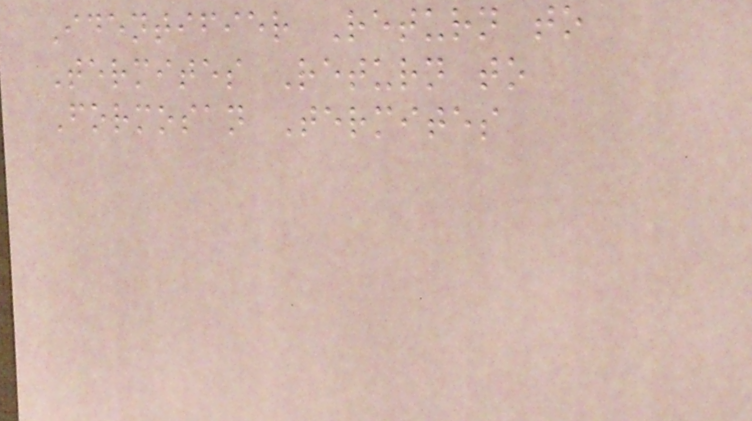Identifier Return to
Termites Return to
Formosan Termites
